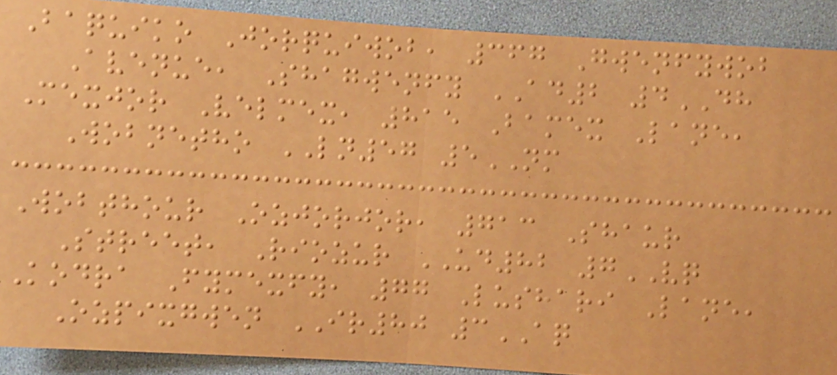Baquiko Jorquiwob, 367 Gwenfywob
Avenue, Shagwenfy AD2 4DH
Mexjor Velmex, 815 Bamex Lane,
Wobnetho LN57 5NM
Wobthour Ozjorjor, 713 Shaur
Street, Riozur UD82 7VQ
Kodra Fymexfy, 77 Lushari Lane,
Ozpixgwen IR80 3AQ
